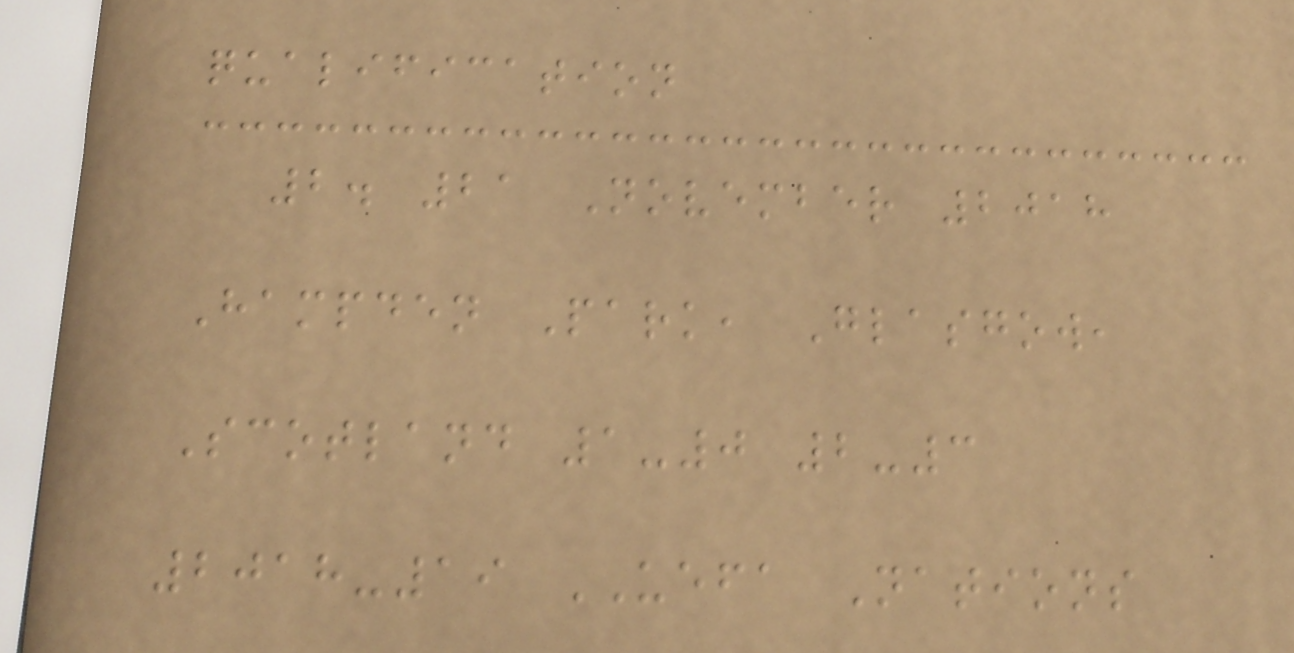qualification
2. 21 November 2018
Hampden Park, Glasgow,
Scotland 1-0 2-3
2018-19 UEFA Nations
